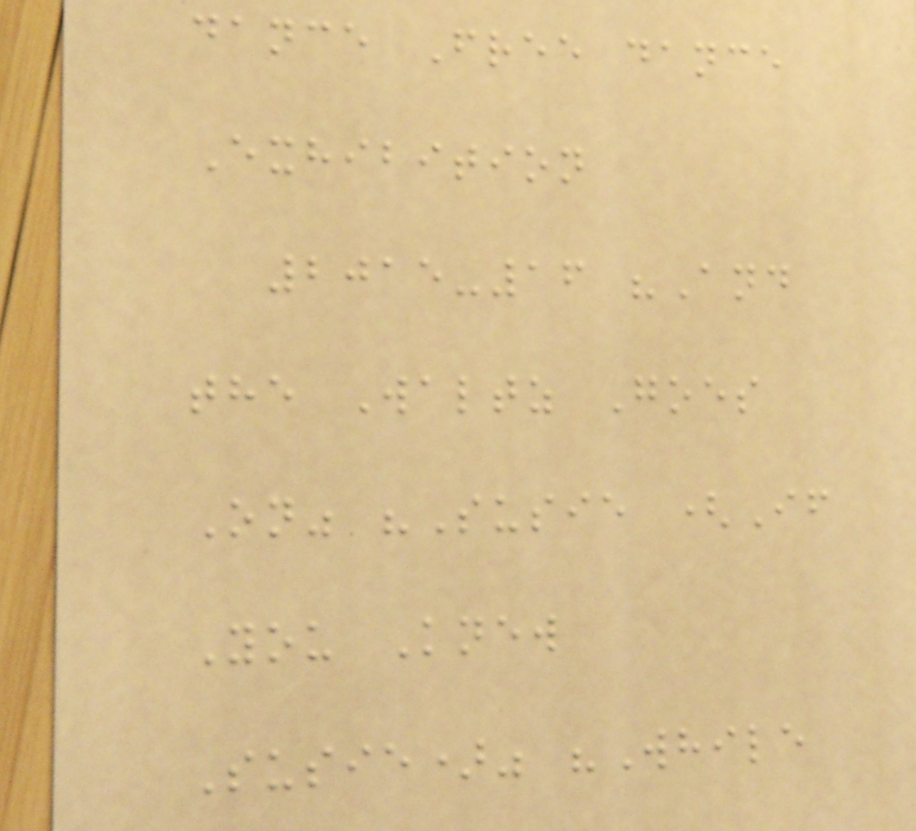dance Free dance
Exhibition
2015-16 "And
the Waltz Goes
On" "Susie (If
You Knew
Susie)" "While
